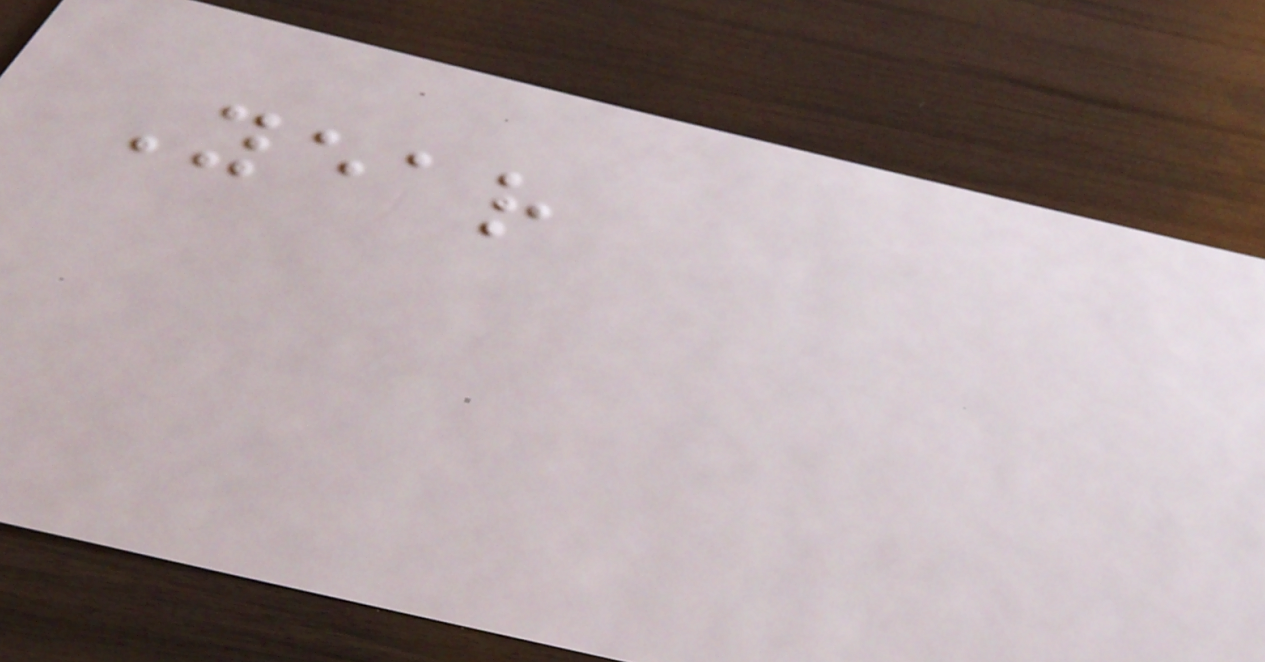Year
